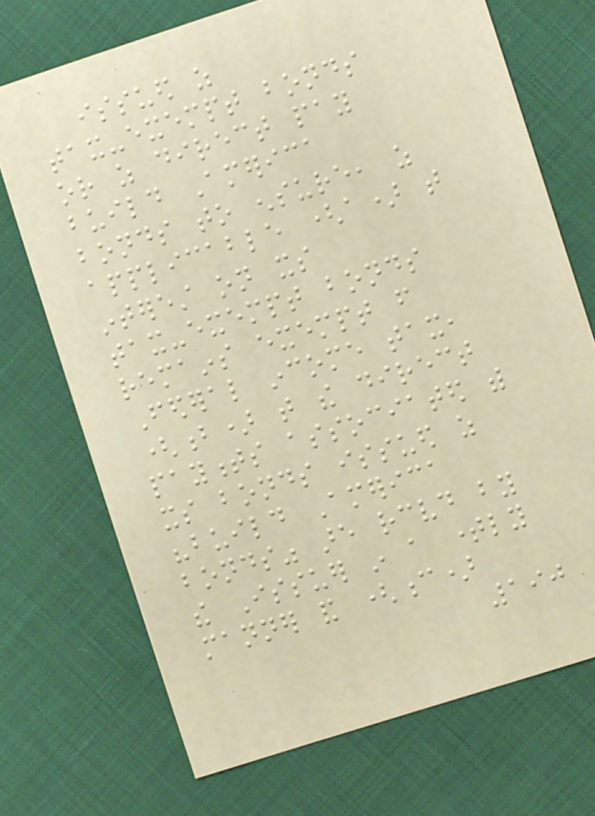issued as
tax-exempt bonds
or as direct pay
build America
bonds to ensure, as
applicable (a) that
interest on its
tax-exempt bonds
remains exempt from
Federal income tax,
(b) that the direct
payments associated with
its bonds issued as
"build America
bonds" are received by
the Issuer in a timely
manner and (c)
190
